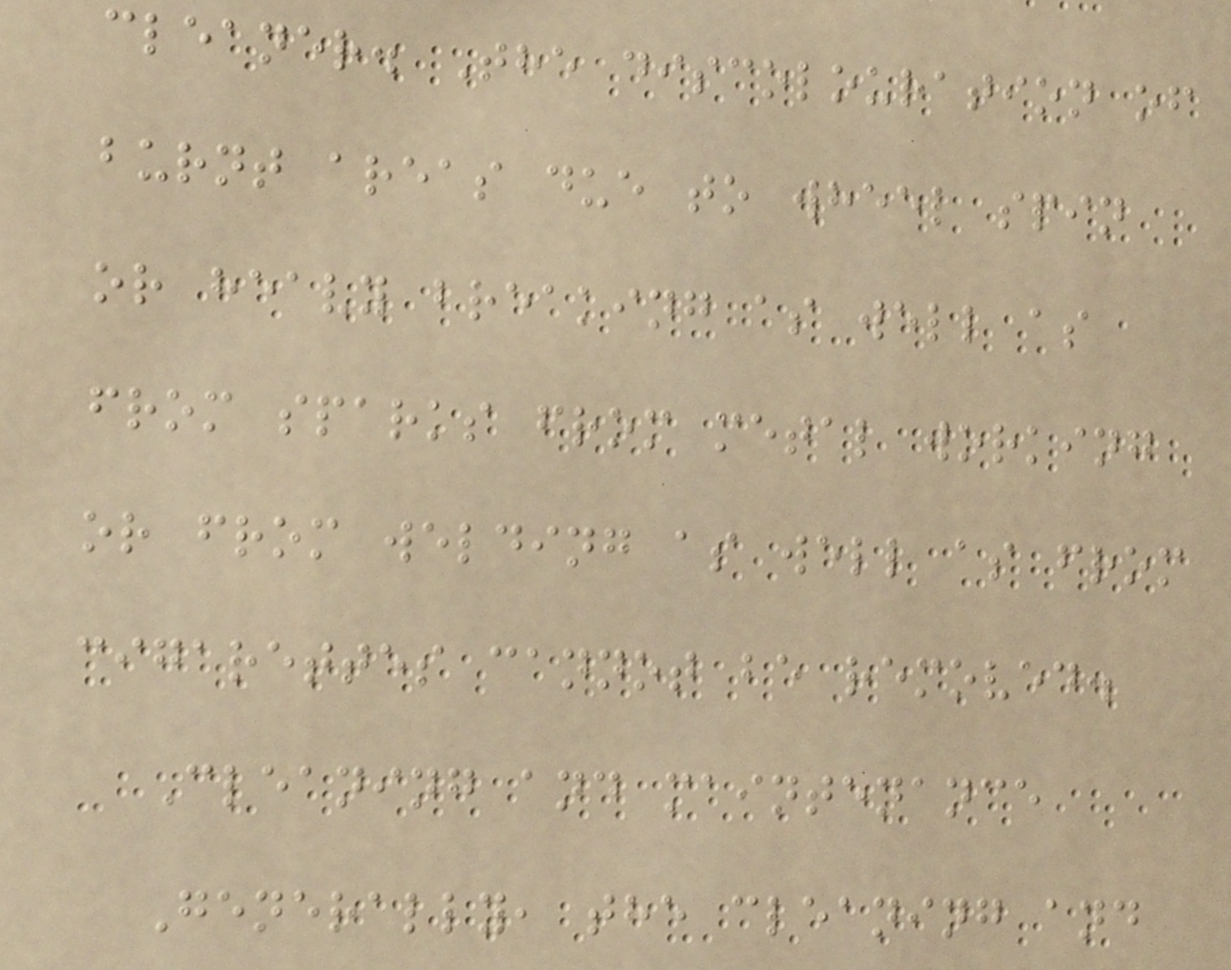cleaner. The discolouration of
burnt areas due to wheel spin
or heavy breaking as well as
from sparks from metal working
or from welding as well as from
cigarettes cannot be removed.
Cleaning and maintenance
Generally, the cleaning and
